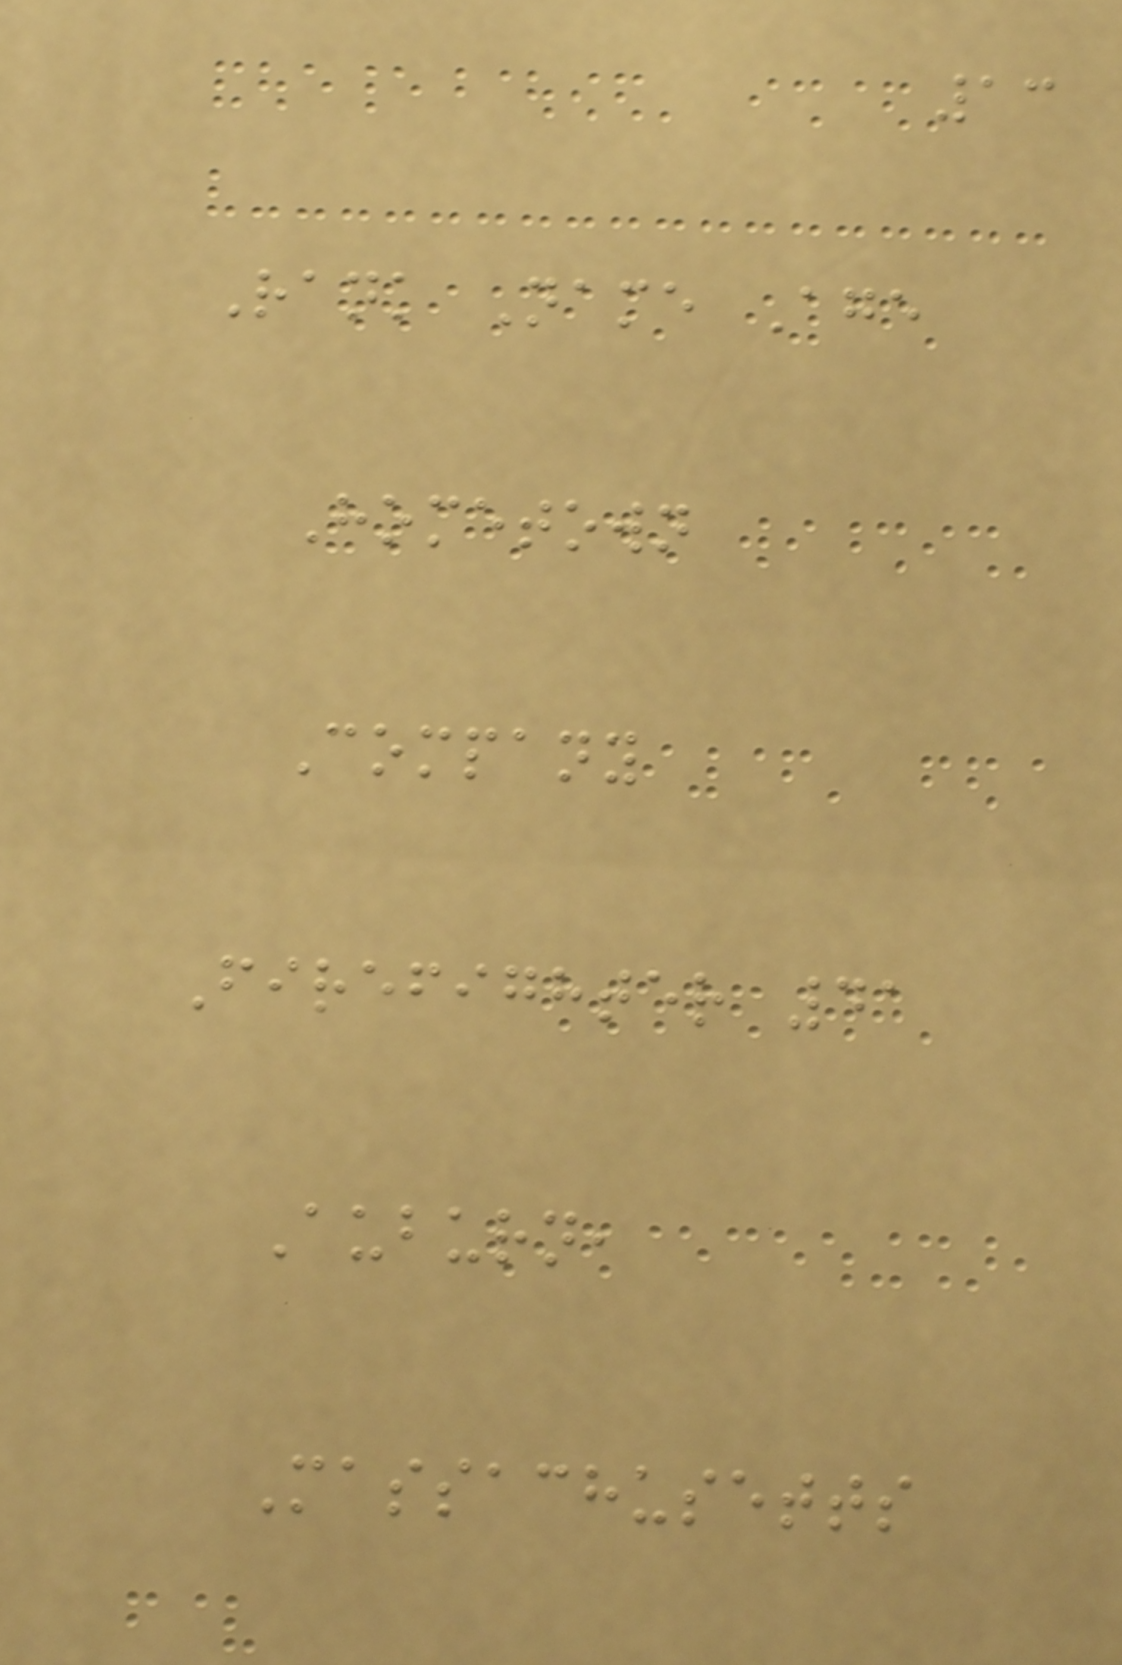13
Rank Name Age
Hometown
Company
Firefighter 41
Auburn,
Massachusetts
